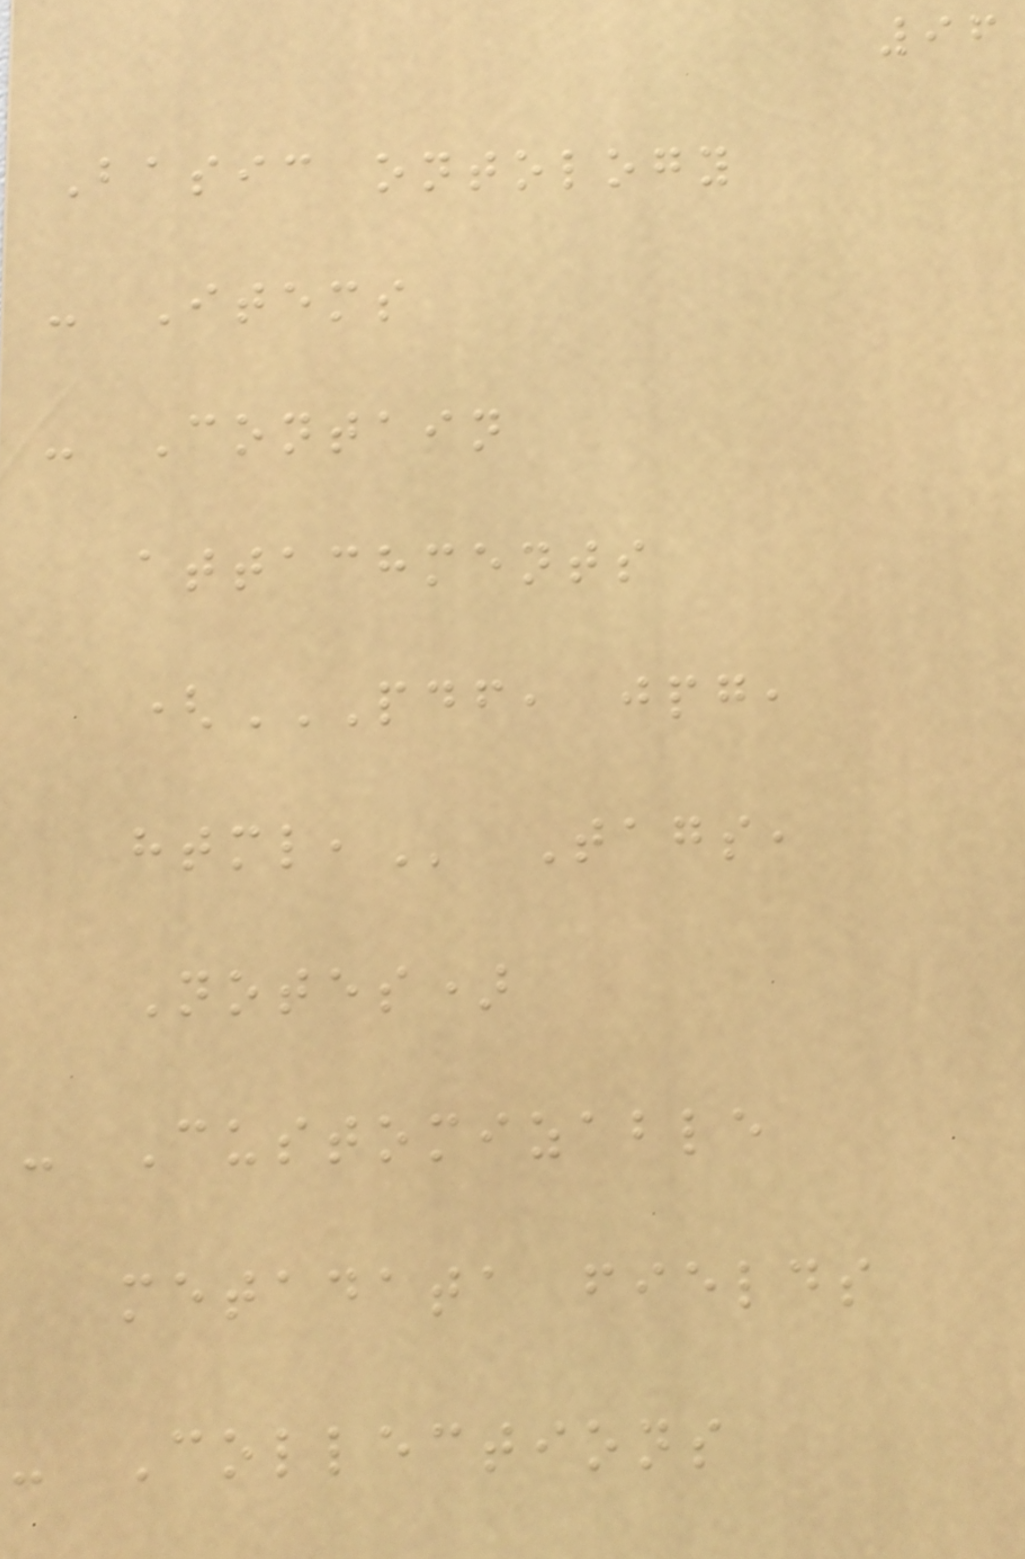96
Basic ontology
- Items
- Contain
attachments
(PDF, JPG,
HTML, Tags,
Notes)
- Customizable
metadata fields
- Collections
